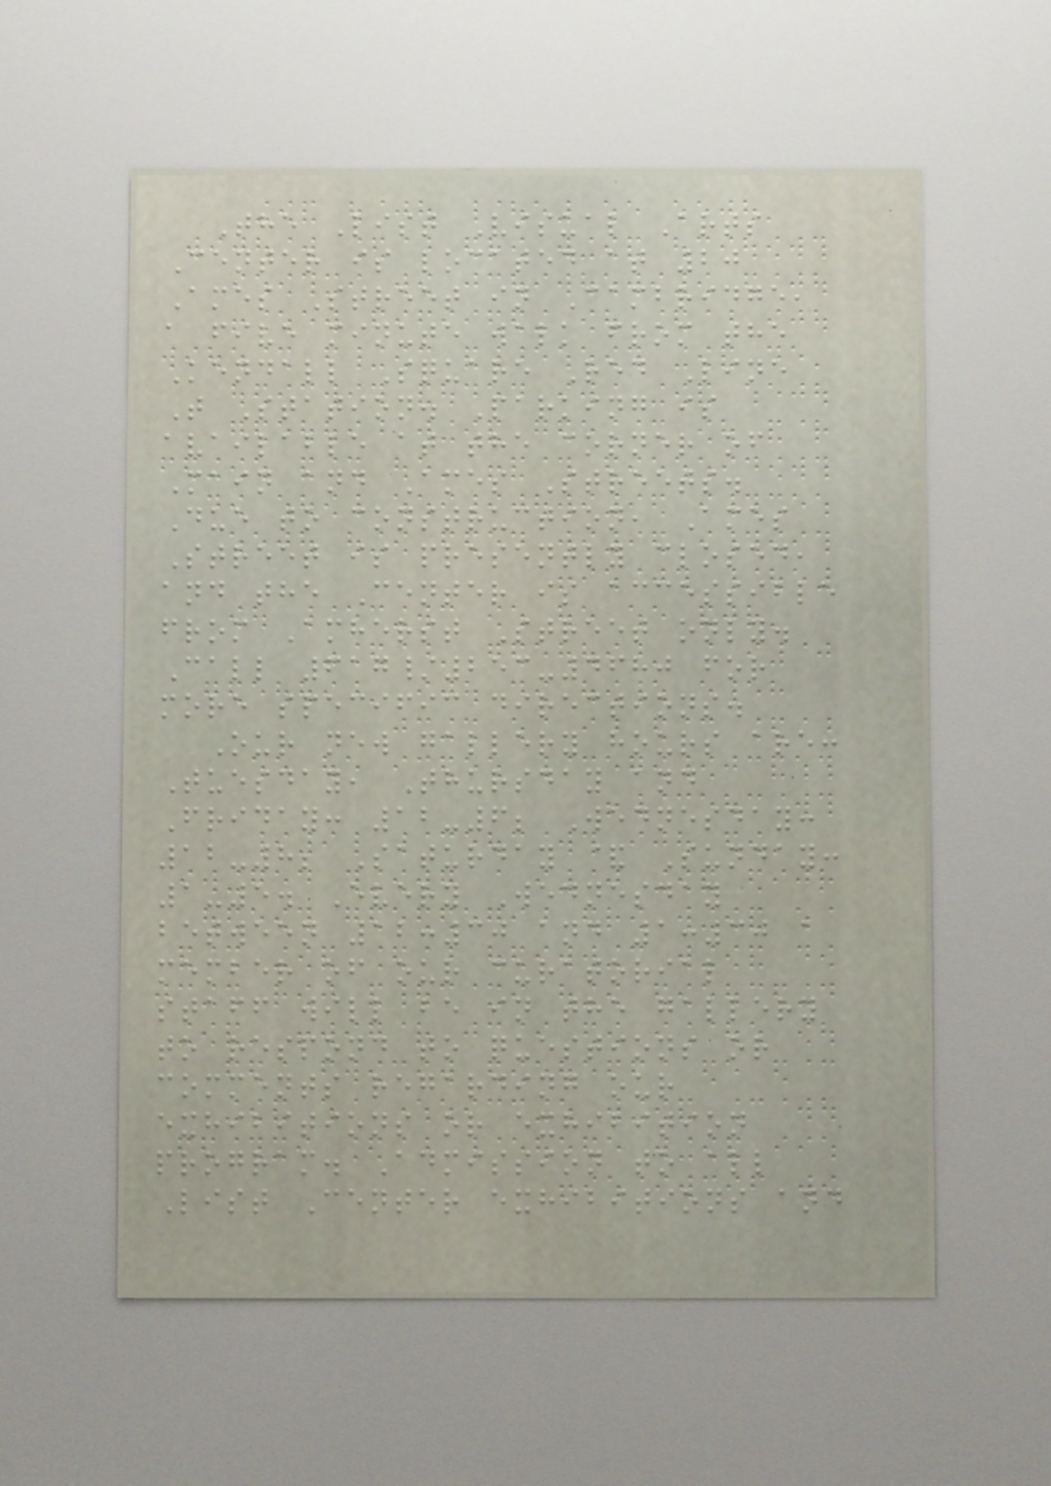The List Visual Arts
Center is located at 20
Ames Street in Cambridge,
a five minute walk from the
Kendall Square Red Line
T Station. Parking is
available at the corner of
Main and Ames Streets.
Due to construction, Ames
Street is presently closed,
and the Center is accessible
from Amherst Street only.
Call 617/253-4680 for
more specific directions.
Our new gallery hours are:
Tuesday, Thursday and
Friday: 12-6; Wednesday:
12-8; Saturday & Sunday:
1-5. Every Wednesday
between 12:30 and 1:30 a
member of our curatorial
staff will be in the gallery
to respond to questions or
comments regarding our
exhibitions or exhibition
program. Admission to all
List Center exhibitions and
